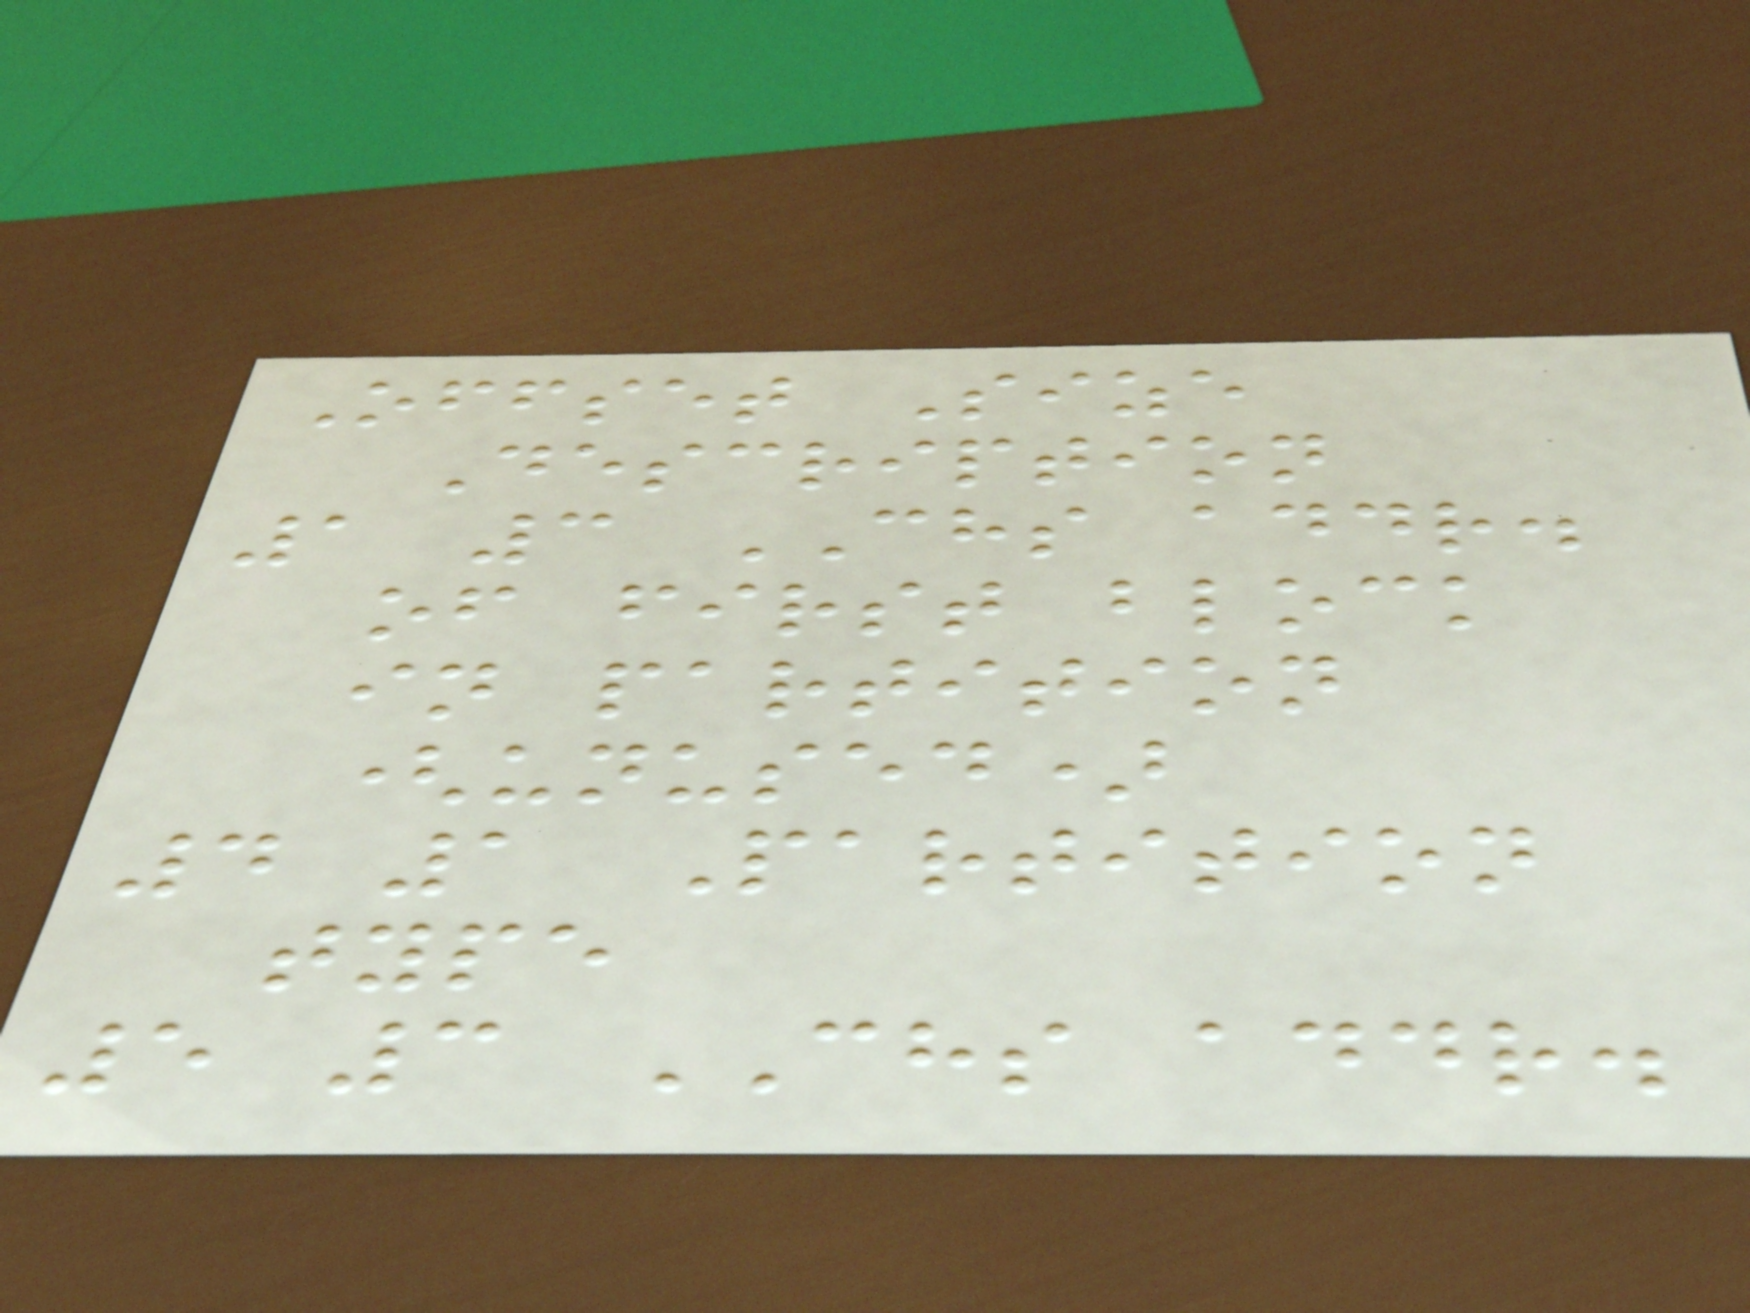Offset Size
Description
1 3 CHS addr.
of first block
in partition
(unused)
4 1 Partition
type
5 3 CHS addr.
